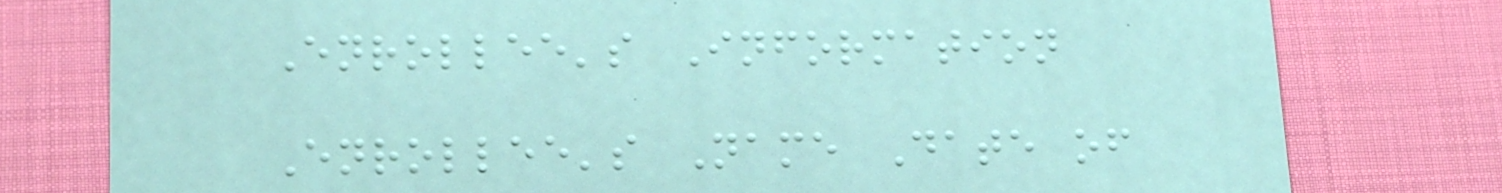Enrollee's Information
Enrollee's Name Date of
